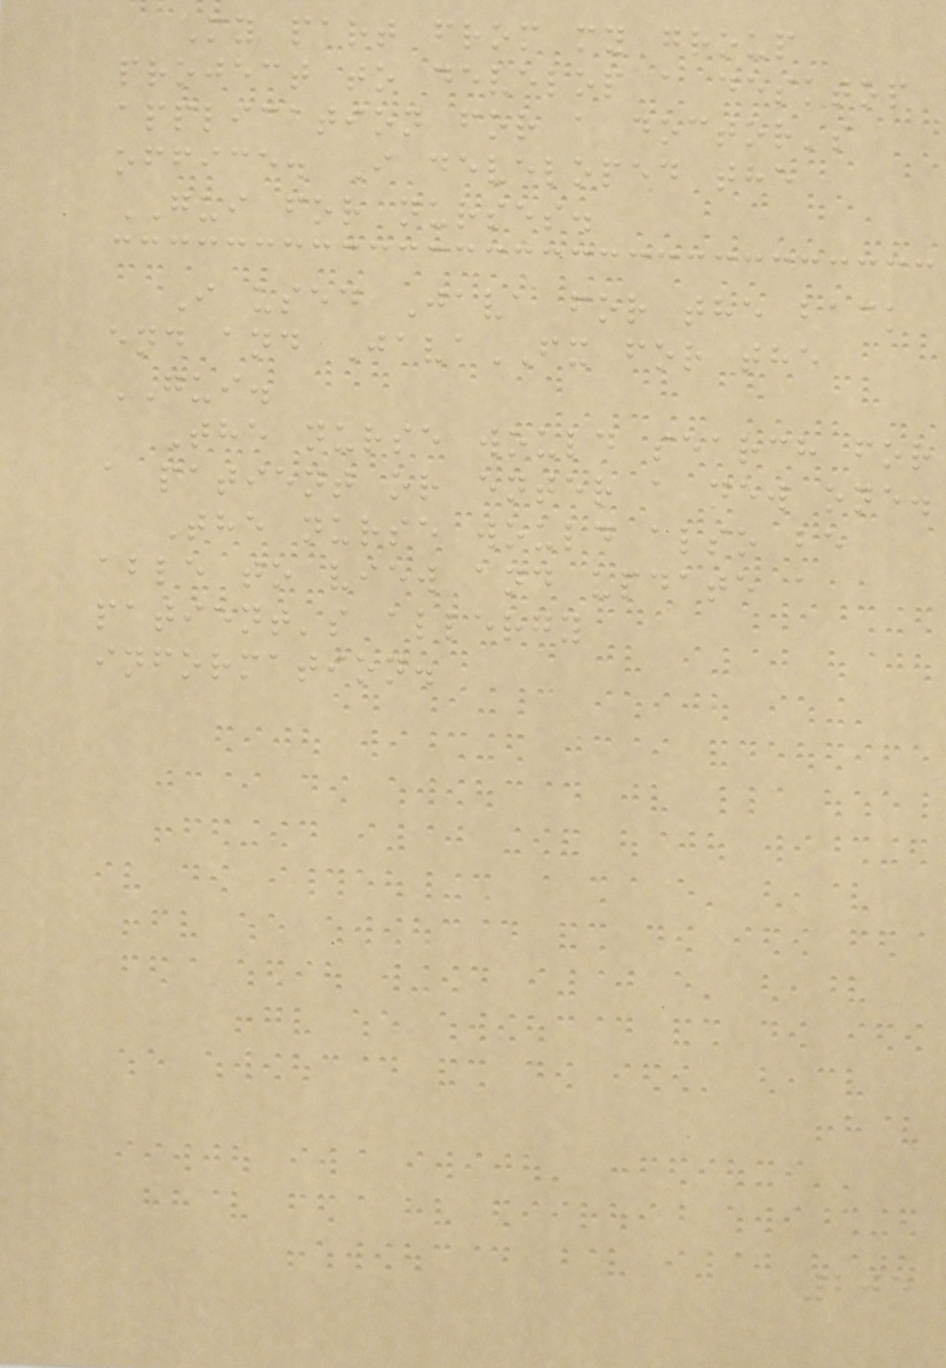My part from my group
project to develop a desktop
application for a doctor's
office. I developed the
GUI for nurses.
I used Java for the back
end and JavaFX for the
GUI.
The nurse would search for
a patient or enter a new one.
The nurse would also be
able to view and update a
patient's allergy
information.
205
